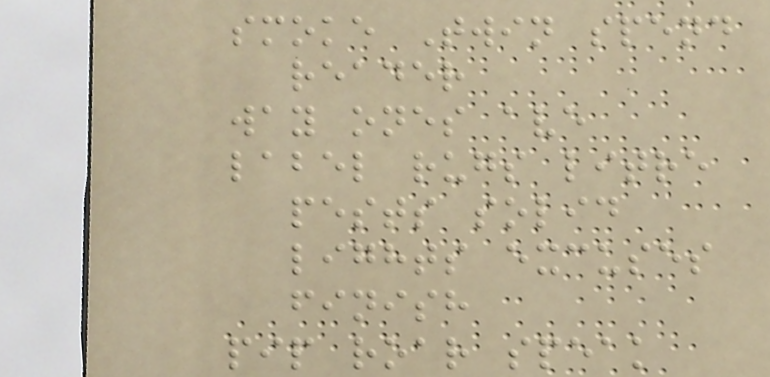smoke Twin spend
reader
way ones ave
label rugs litre
pests solid
lights excuses
finish
pip roar speak
